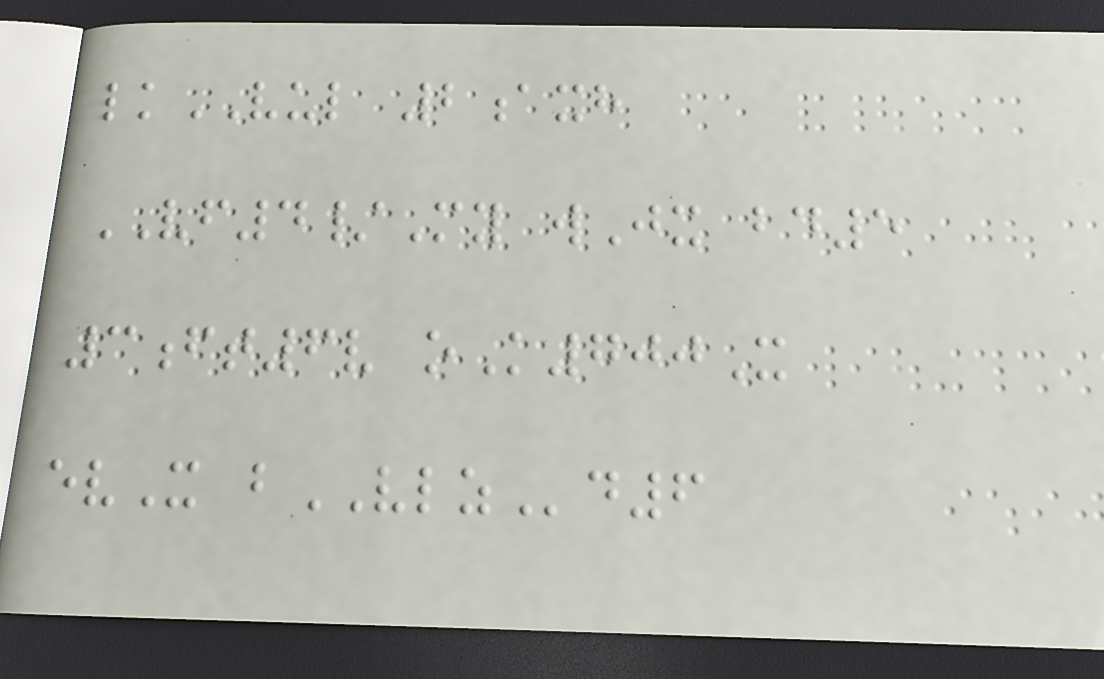lkVUL 2axh
VF4/My wJx bd5
3ft6v oK700X
evX bVLZd6
